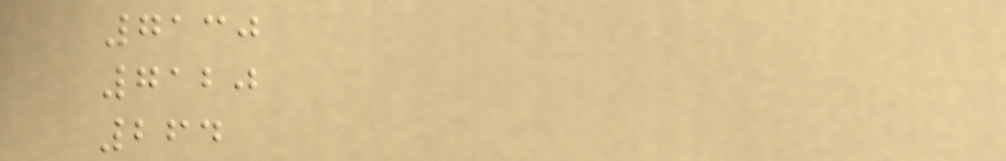7130
7120
264
